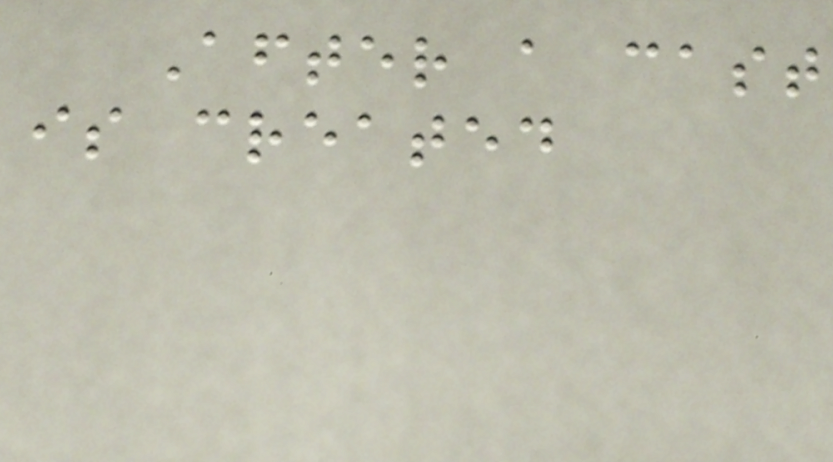After a cast
is created
